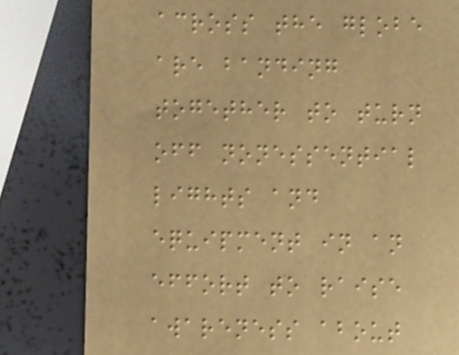across the globe
are banding
together to turn
off nonessential
lights and
equipment in an
effort to raise
awareness about
